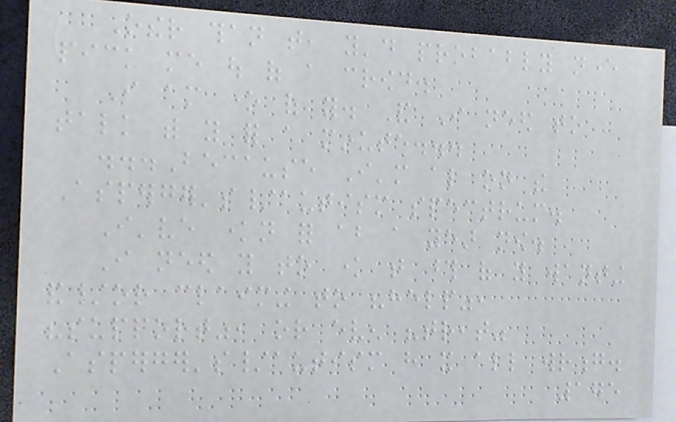Other than that, you'd probably never
pick me out of a crowd.
I am one of you. And I need to
talk with you for a minute...
...Because I'm also on the
Asperger's/autism spectrum.
I've known for about a year now.
I need you to know that those of you wanting
and/or claiming to "help",
"support", or even "treat"
Asperger's/autism have it all wrong.
175
